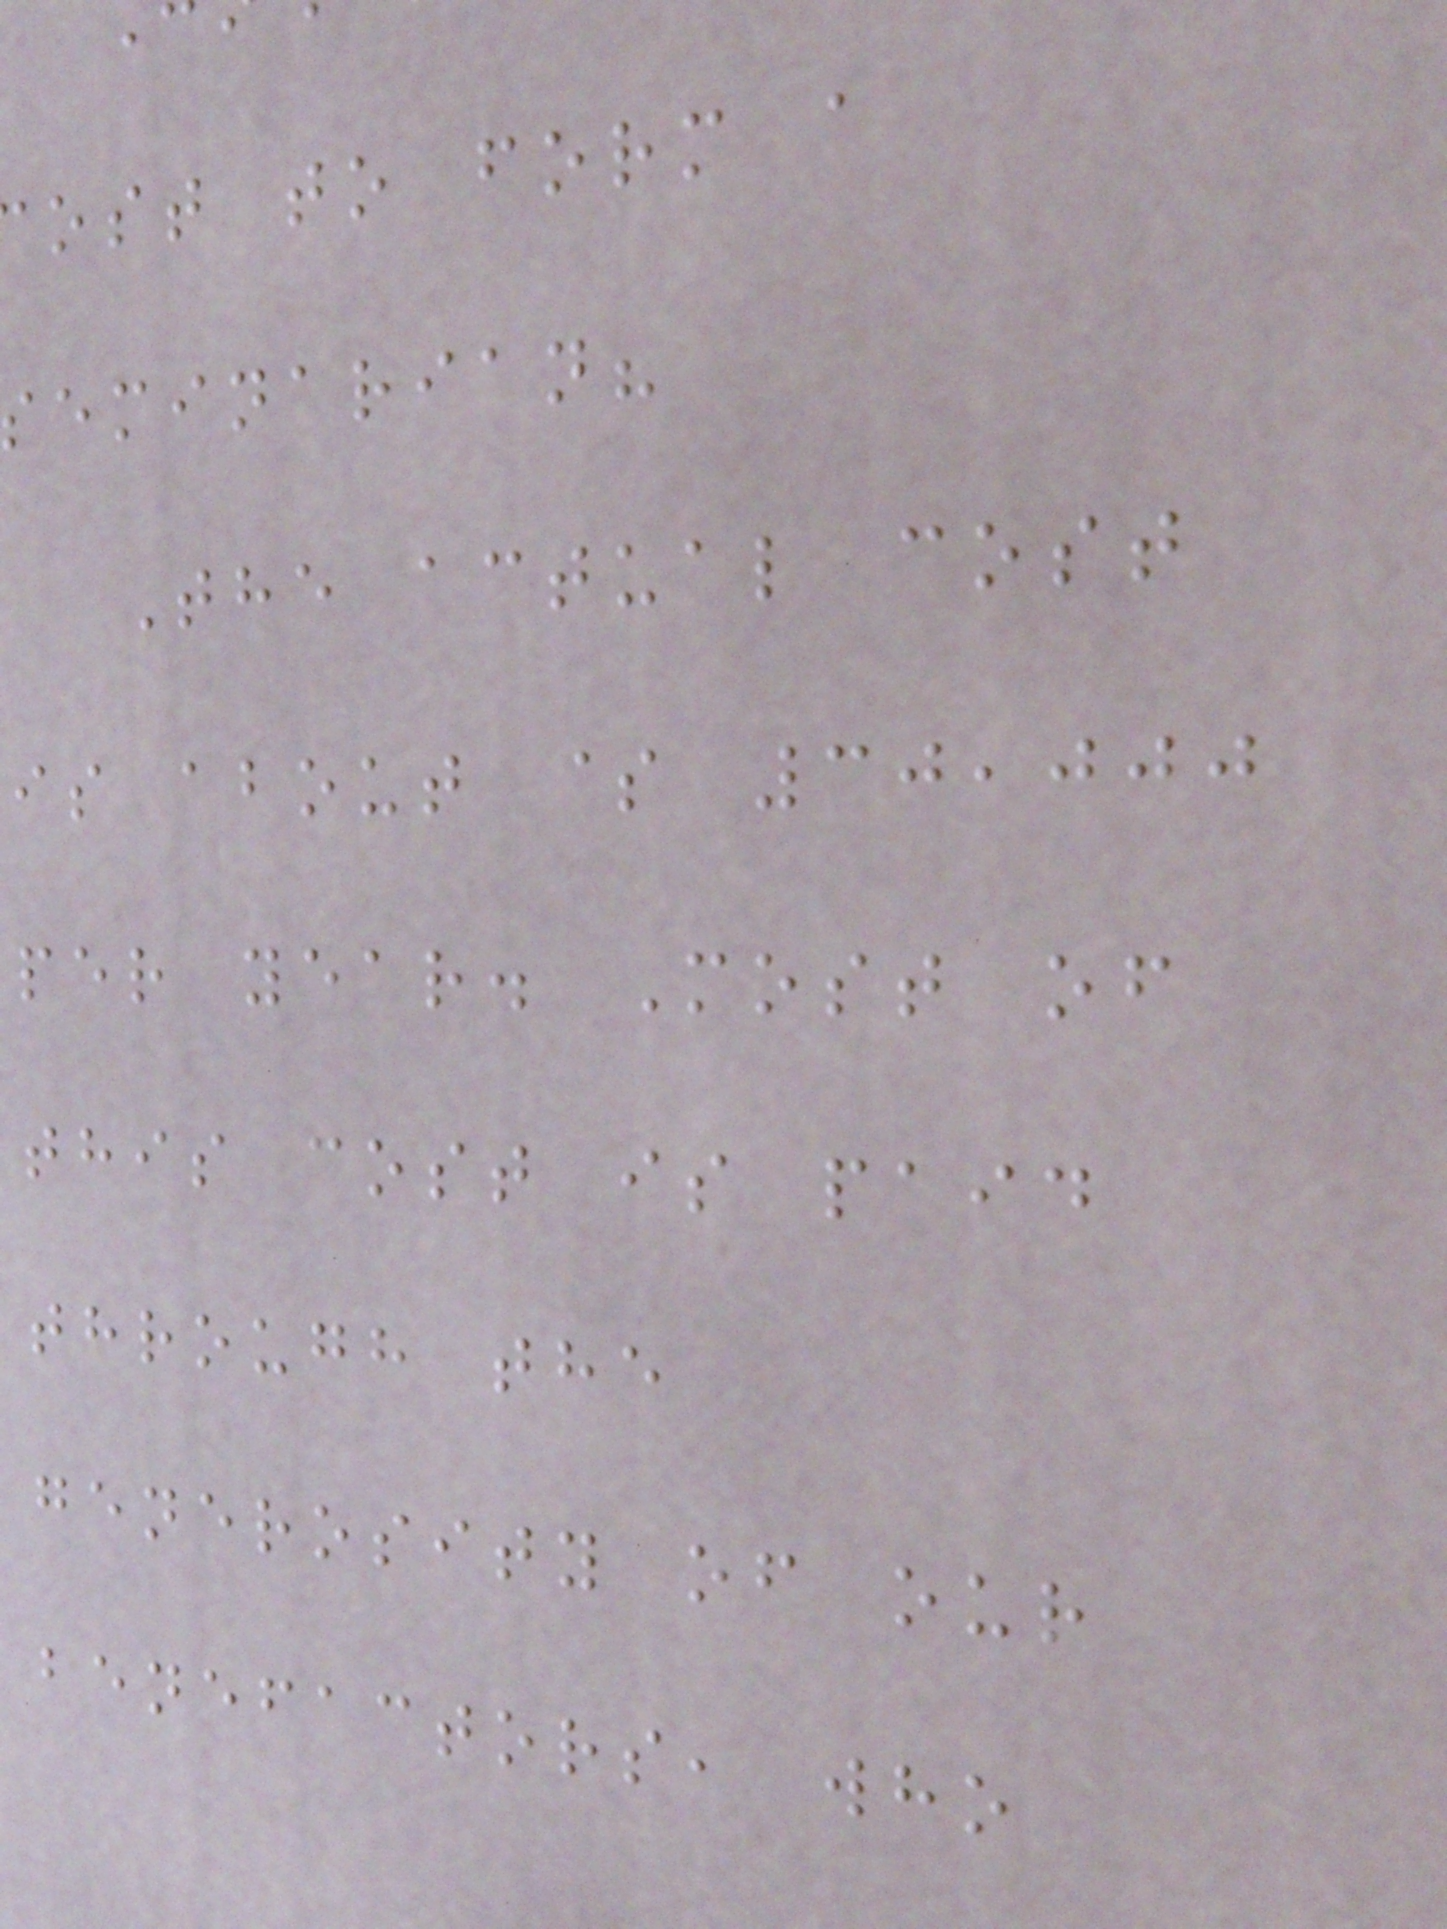ost to form a
eminarian?
The actual cost
is about $ 30,000
per year. Most of
this cost is paid
through the
generosity of our
benefactors, who
